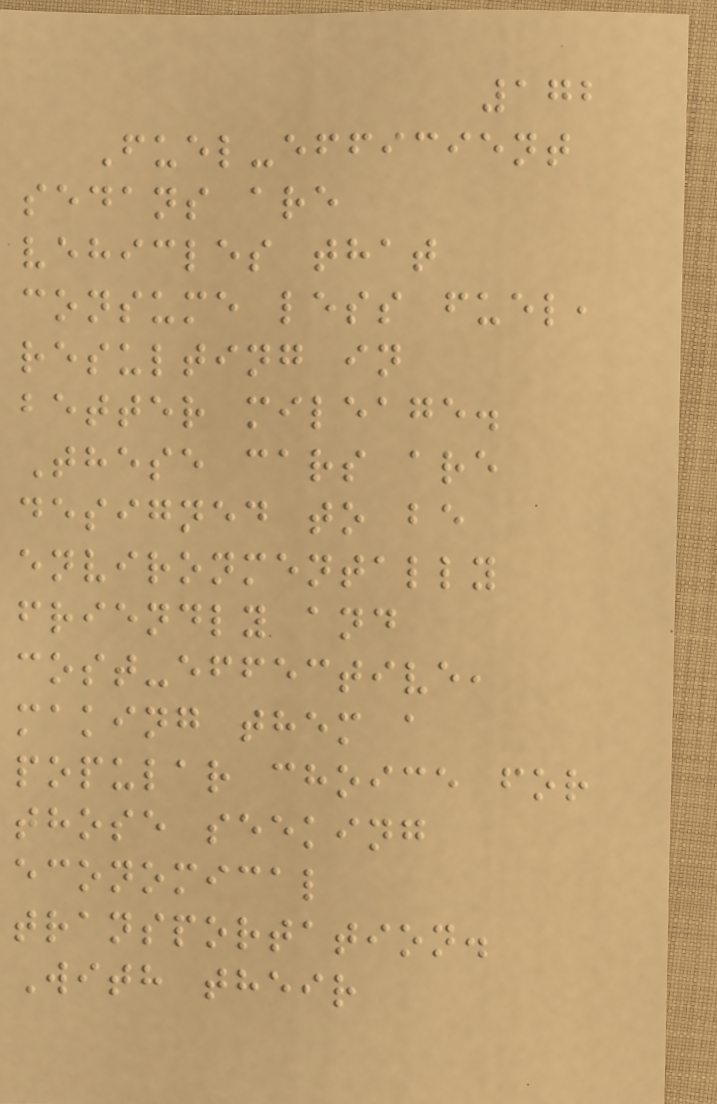172
Fuel-efficient
sedans are
vehicles that
consume less fuel,
resulting in
better mileage.
These cars are
designed to be
environmentally
friendly and
cost-effective,
making them a
popular choice for
those seeking
economical
transportation.
With their
